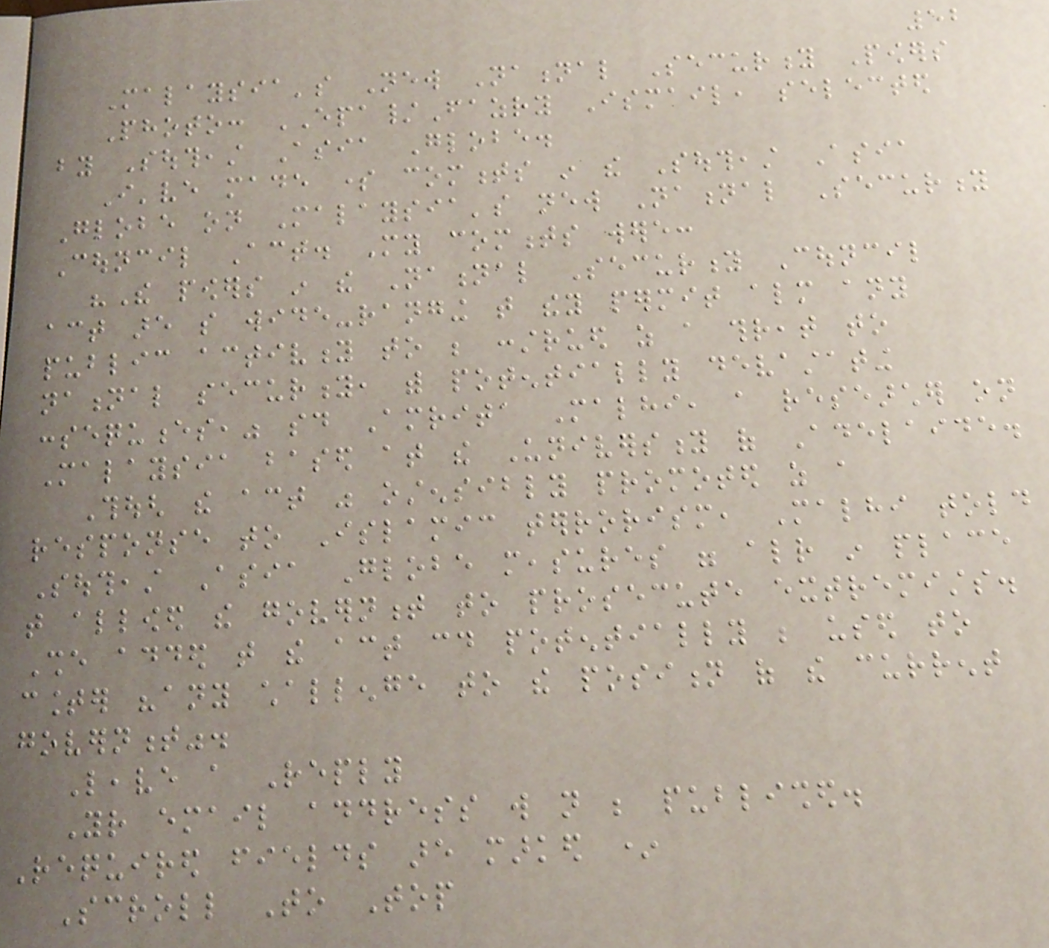52
Malaysia's New National Security Powers
Photo: EPA/Fazry Ismail, selected
by Southeast Asia Globe.
I've made some comments in the Southeast Asia
Globe on Malaysia's new National Security
Council Act. My comments were:
"The powers in the National Security Council
act are so wide-ranging that they permit almost any
public activity to be construed as a threat to
national security, with potentially devastating
consequences," said Amrita Malhi, a researcher on
Malaysia based at the University of Adelaide.
Though the act was ostensibly promoted as a
response to Islamic terrorism, Malhi told
Southeast Asia Globe measures were already in place
that allowed the government to prosecute extremists.
She added that the act could potentially be used to
counter "any challenge to the position of the current
government".
Leave a Reply
Your email address will not be published.
Required fields are marked *
Scroll To Top
